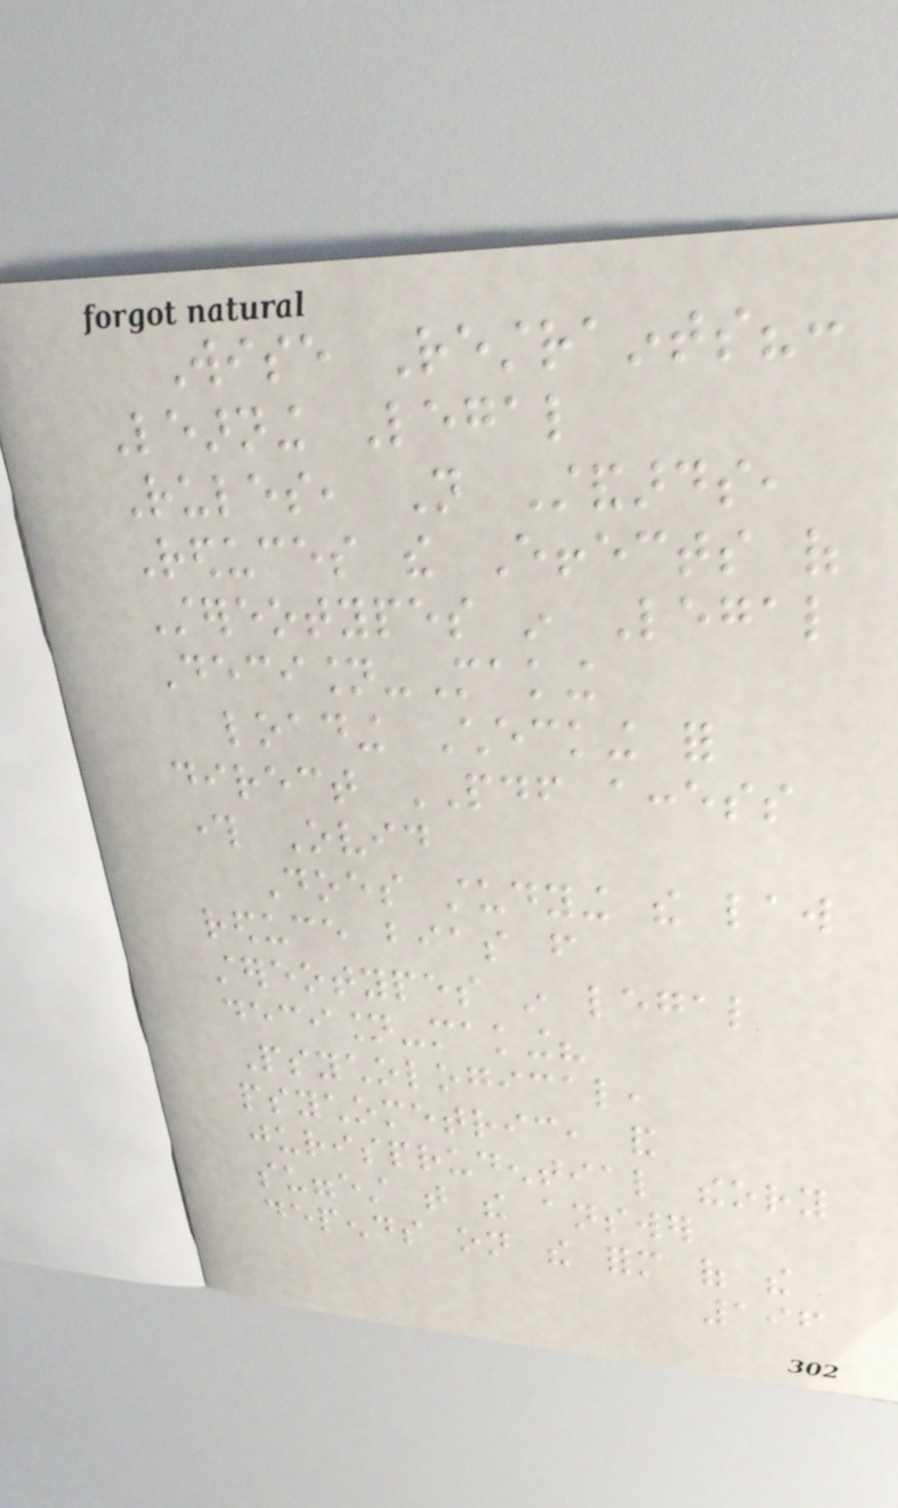Wise Restraints?:
Learning Legal
Rules, Not Standards,
Reduces the Effects of
Stereotypes in Legal
Decision-Making
loading Checking for
direct PDF access
through Ovid
Does studying the law
reduce bias from
stereotypes in legal
decision-making?
Psychological,
psychometric, and
jurisprudential theory
suggest that the answer
depends on the form of the
196
